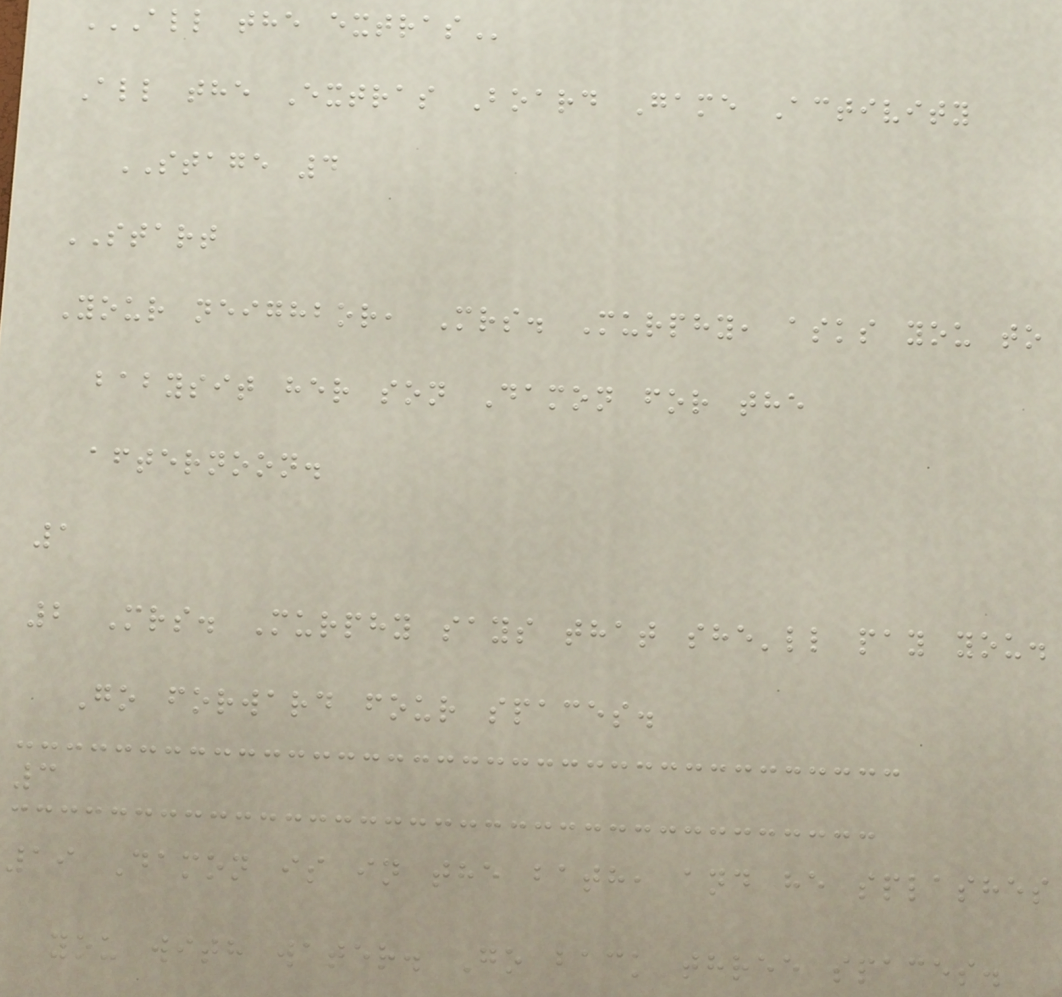ALL THE EXTRAS
All the Extras Board Game Activity
STAGE 4
START
Your neighbor, Mrs. Murphy, asks you to
babysit her son Damon for the
afternoon.
1
2 Mrs. Murphy says that she'll pay you.
Go forward four spaces.
3
19 Damon is in the bath, and he splashes
you with water. Go back three spaces.
